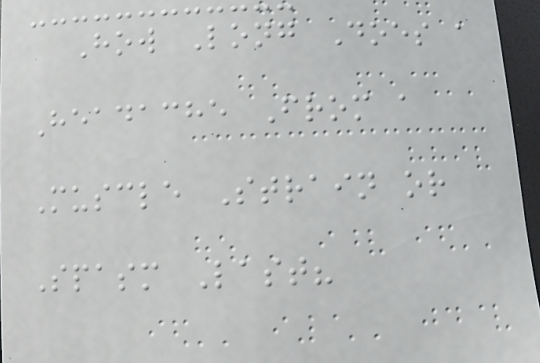How Long Does a
Headache From a
Muscle Strain or
Spasm Last?
